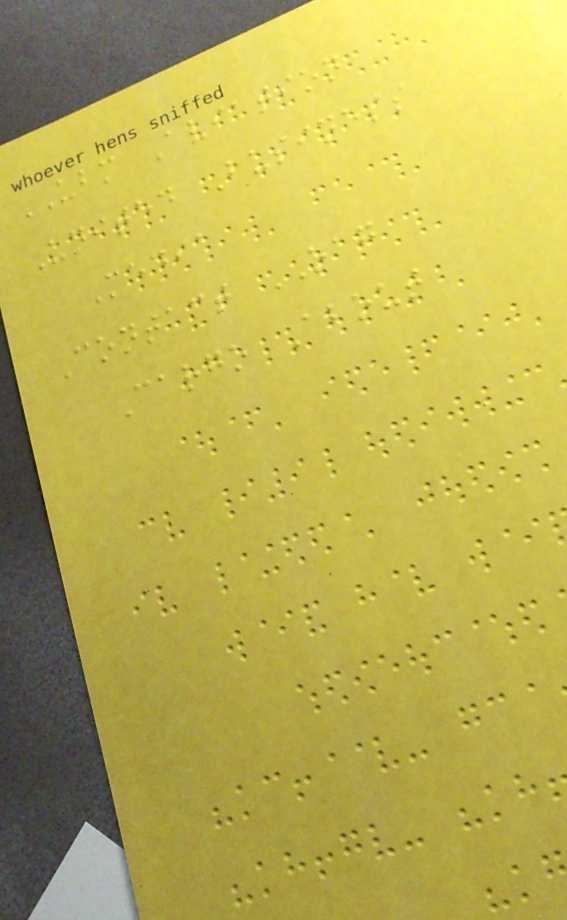UBM Aviation
United Business
Media
Contact OAG
Cargo About
